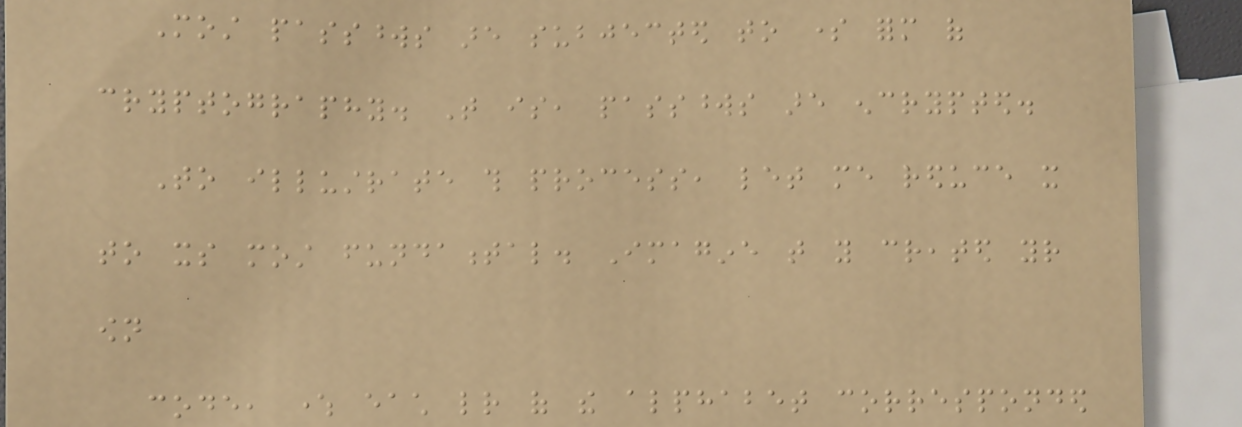Most passwords are subjected to some form of
cryptography. That is, passwords are encrypted.
To illustrate this process, let me reduce it
to its most fundamental. Imagine that you created your
own
code, where each letter of the alphabet corresponded
